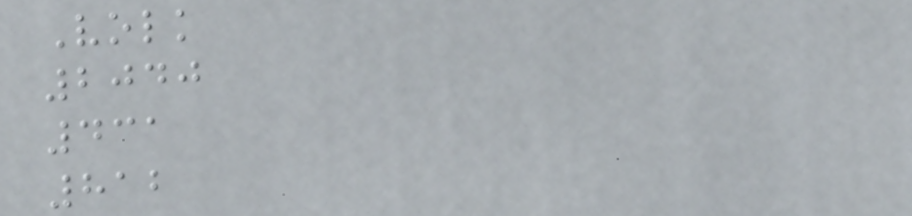Volk
2040
431
812
